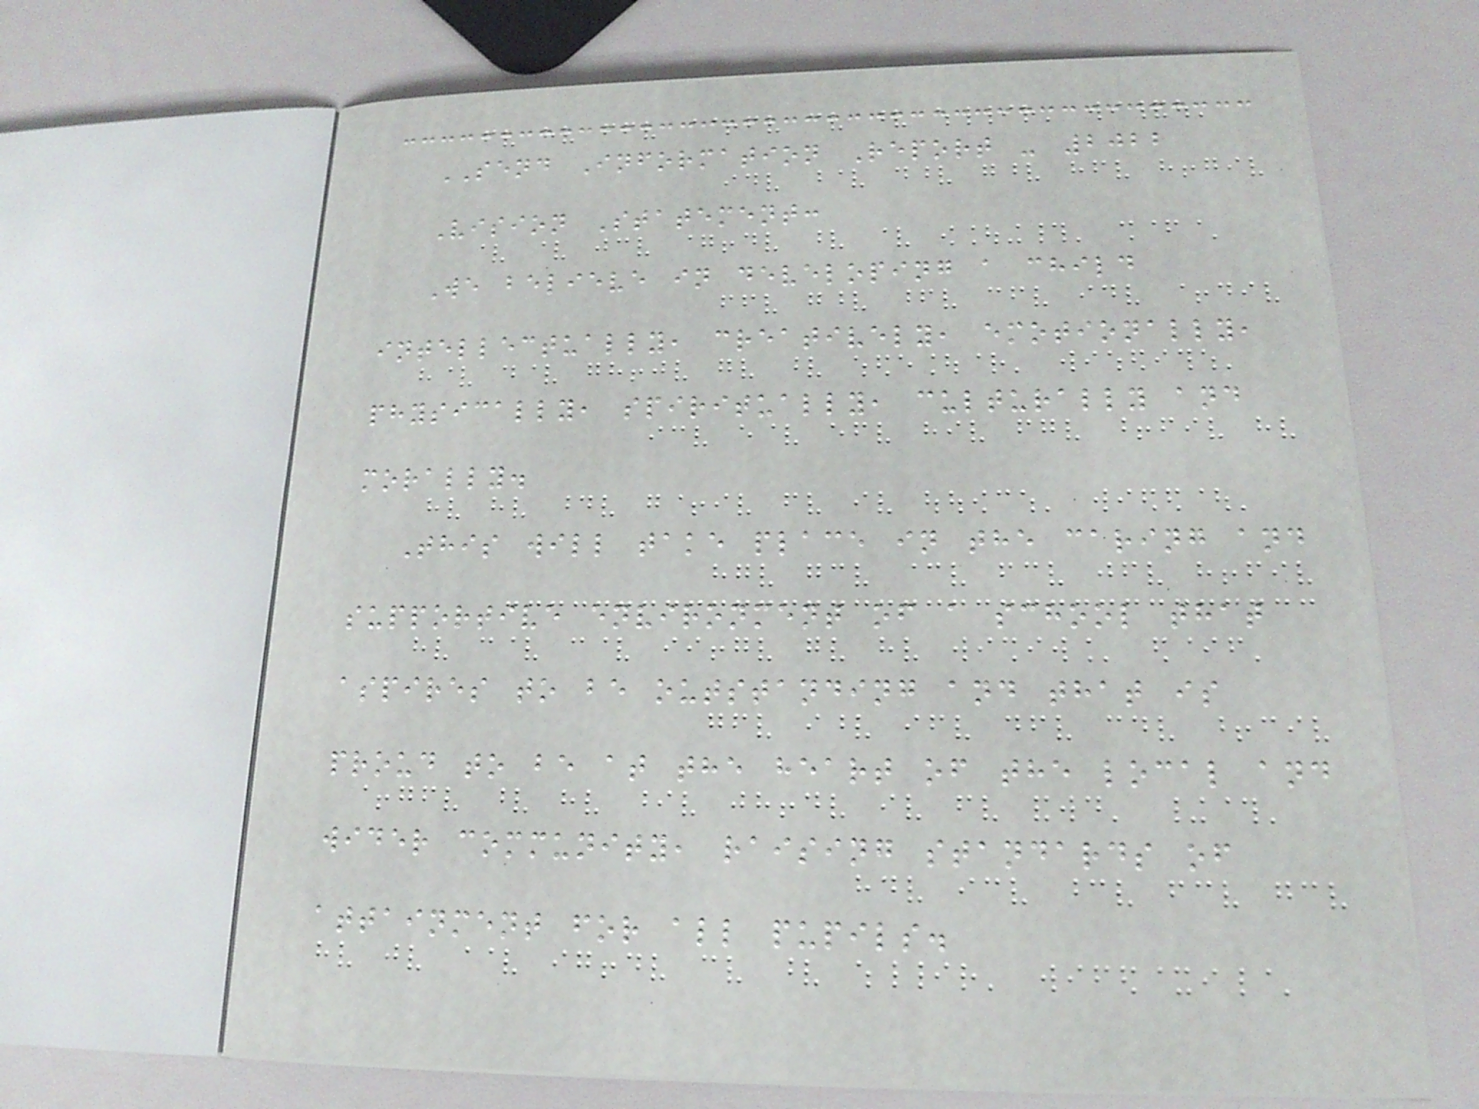SEND Information Report - 2022
Vision Statement:
We believe in developing a child
intellectually, creatively, emotionally,
physically, spiritually, culturally and
morally.
This will take place in the caring and
supportive environment of a school that
aspires to be outstanding and that is
proud to be at the heart of the local and
wider community, raising standards of
attainment for all pupils.
